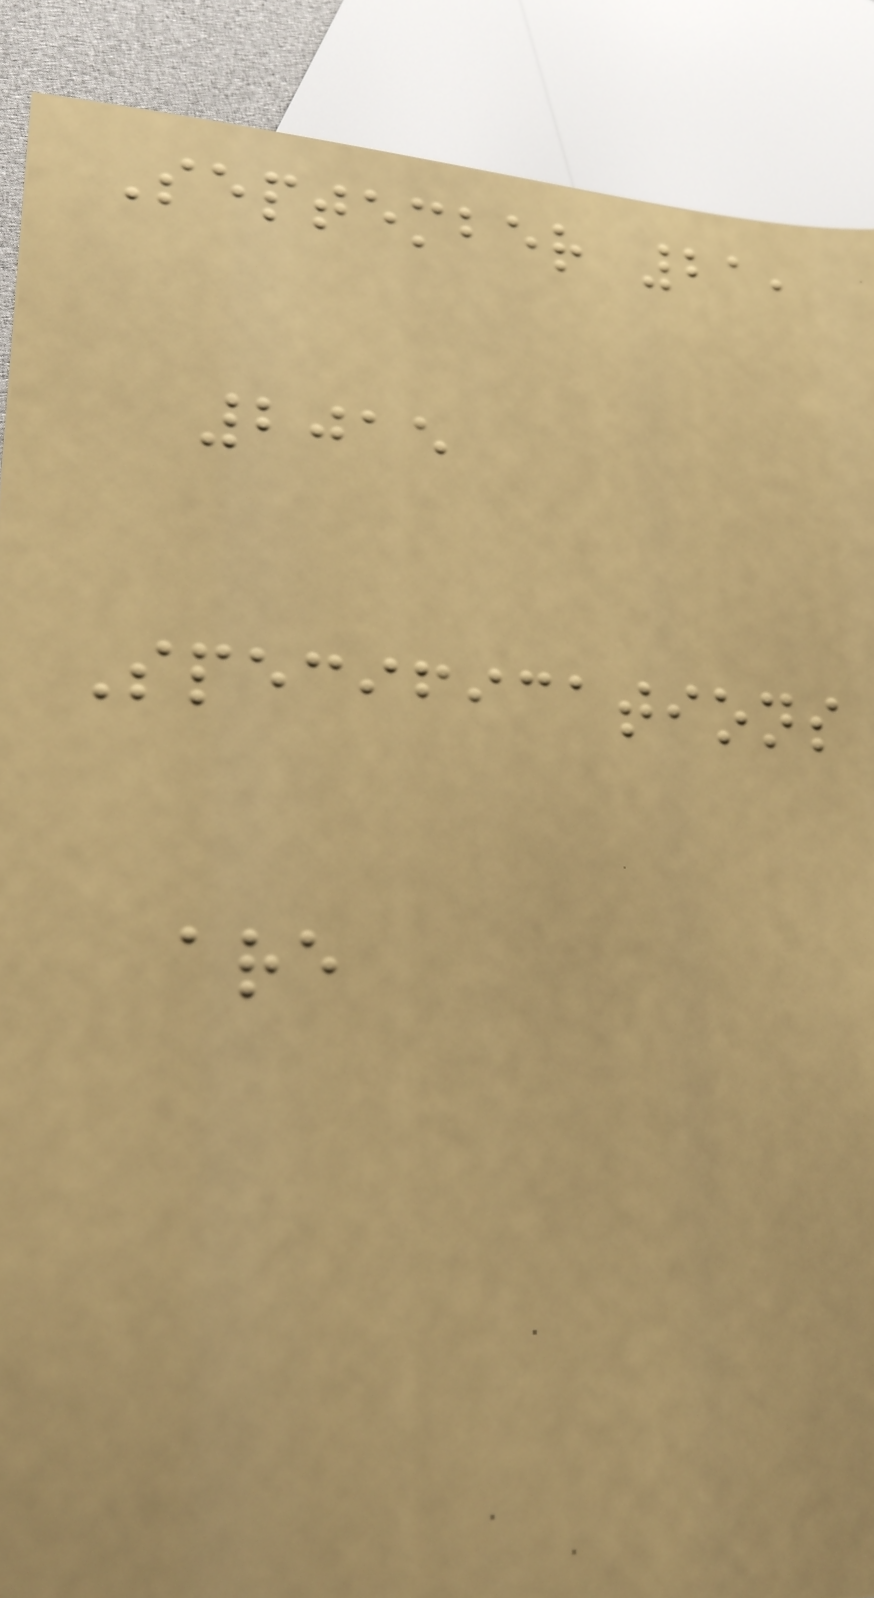September 21,
2015
Specifications
are
